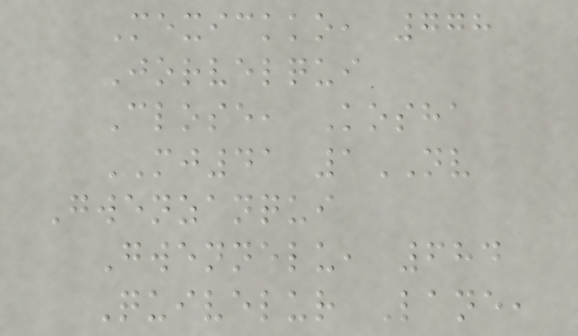Mexickko, 778
Jorvelqui
Close, Kosha
MJ41 1NV
Gwenzanqui
Gwennelu, 684
Quivelur Lane,
